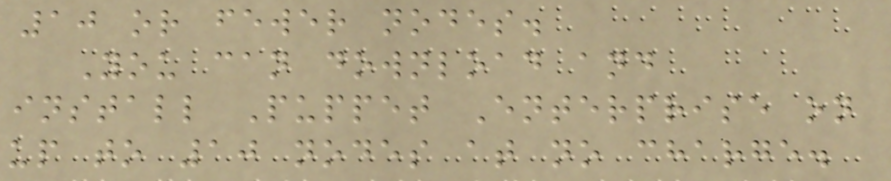10 or fewer nodes.
You can download and
install Puppet Enterprise on
up to 10 nodes at no charge.
